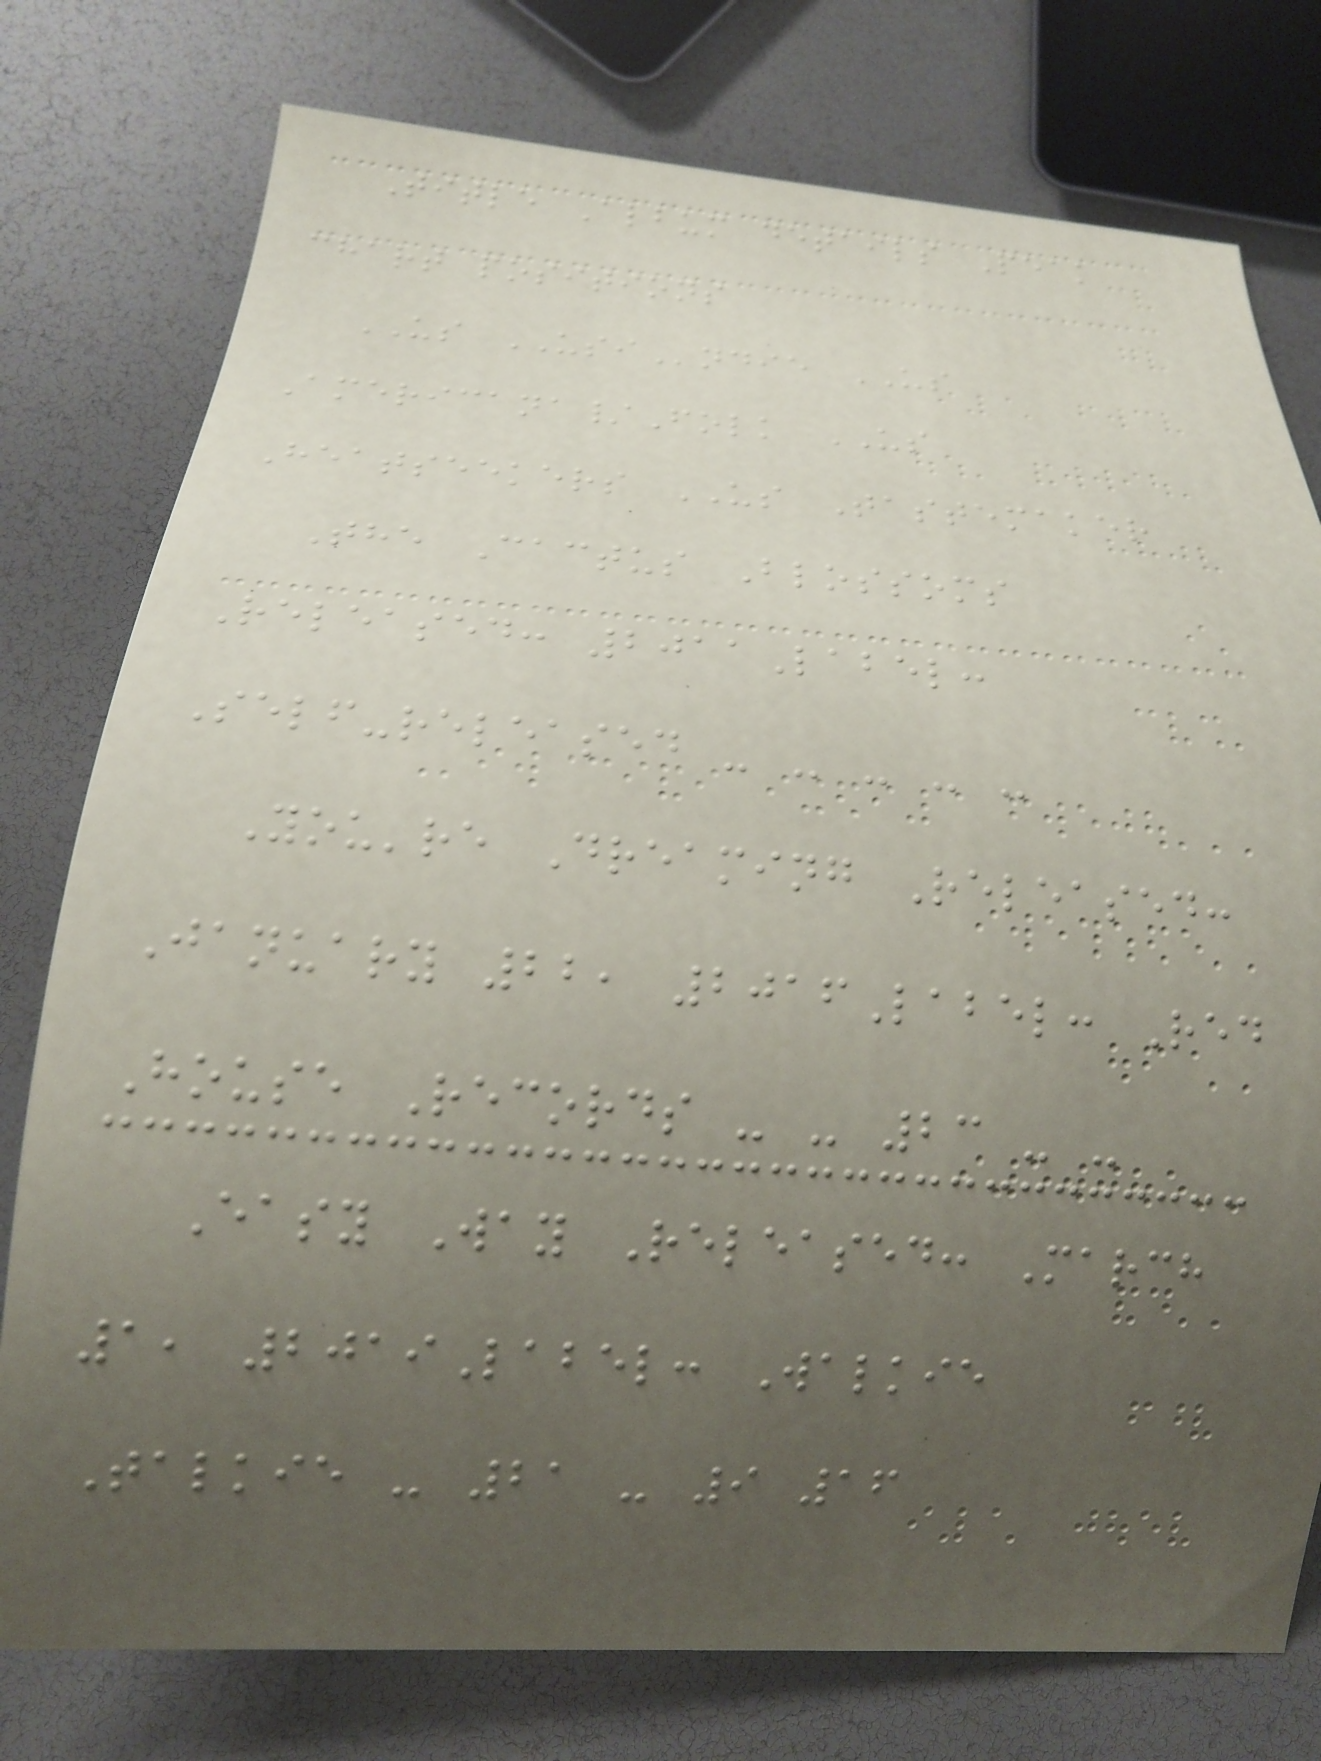Title Album details Peak
chart positions
US USIndie US
Americana/Folk US
Heatseekers US Tastemaker
The Cactus Blossoms
Released: 2011Label:
Self-released - - - - -
You're Dreaming Released:
January 22, 2016Label: Red
House Records - - 23 - -
Easy Way Released: March
1, 2019Label: Walkie
Talkie - 21 - 9 16
